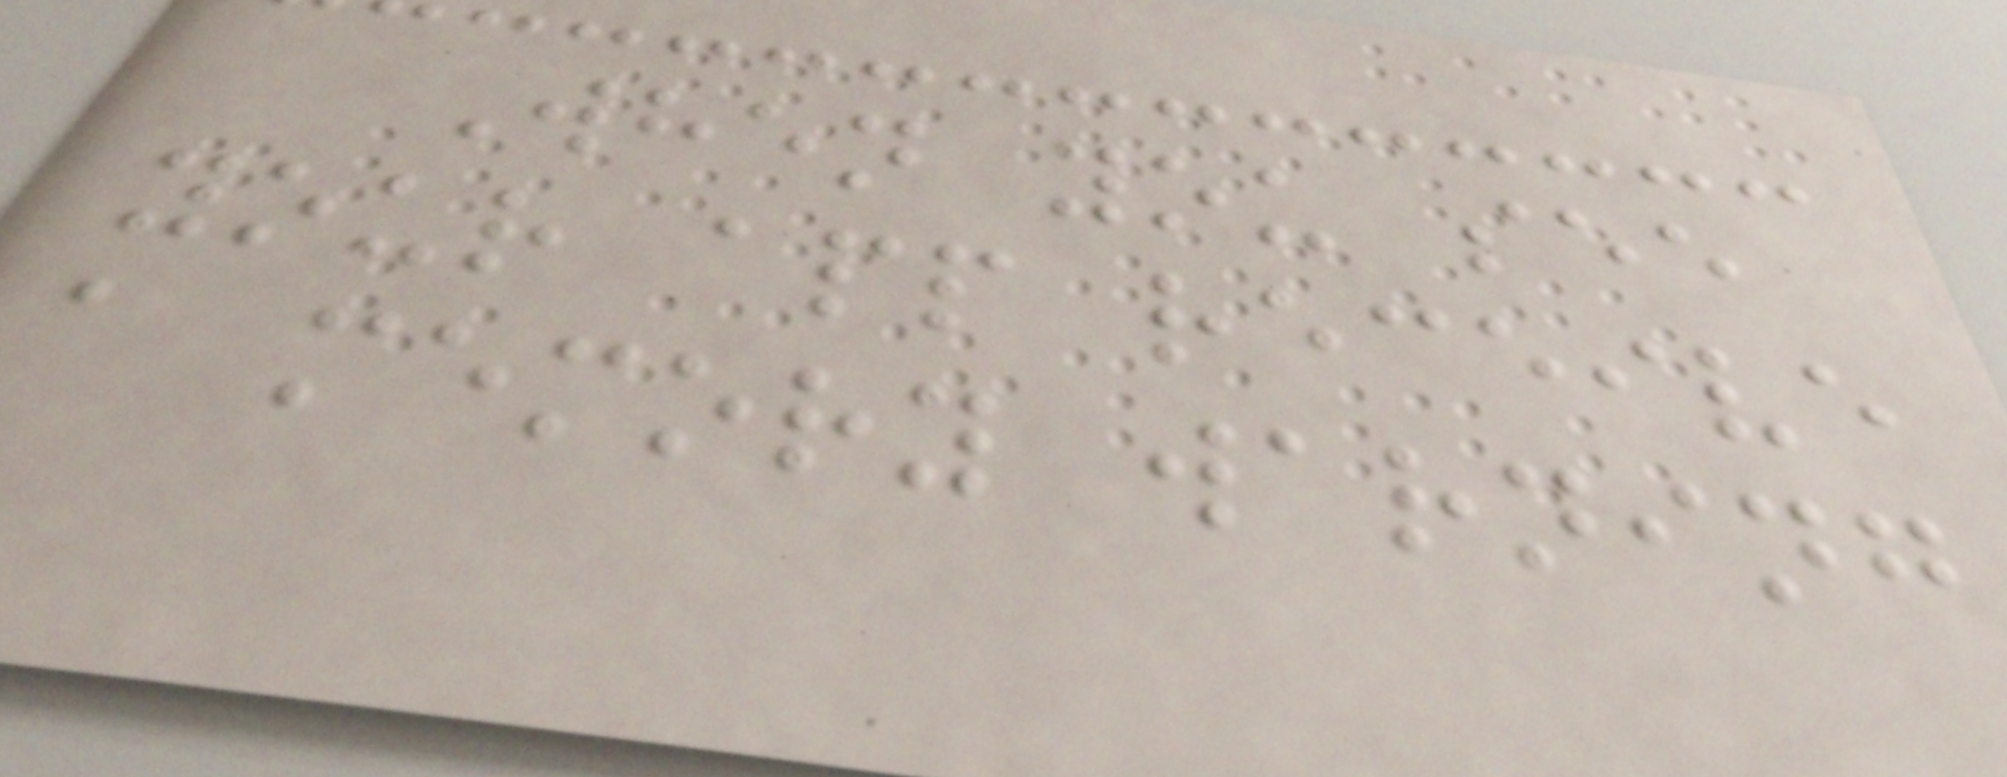When you see
your app receive
a memory warning
